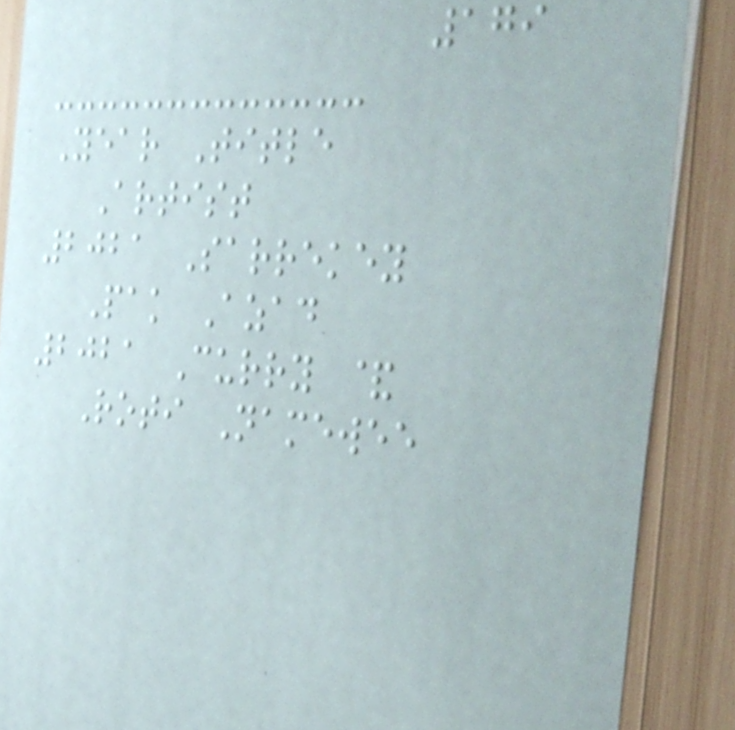179
Year Title
Artist
2021 Sarrekey
Pak Azad
2021 Curry &
Roti Namewee
